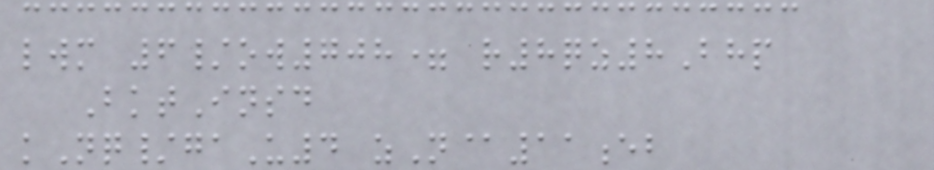lwm 6/ow708= r8qz8Bhp
BktInsd
kNq/gaU4 zN@11eb
